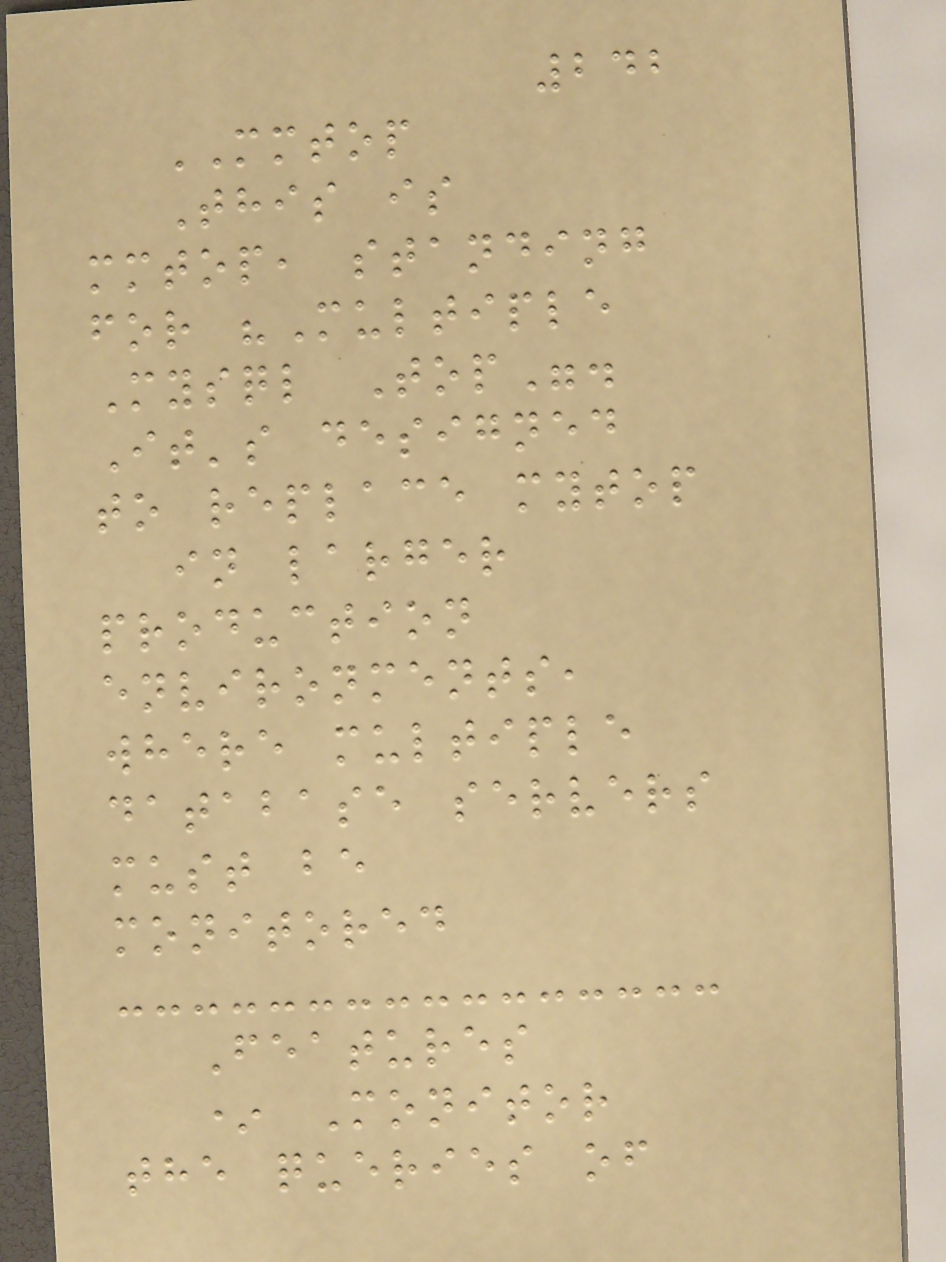242
MMTOP
This is
mmtop, standing
for "Multiple
Mysql Top".
It's designed
to replace mytop
in larger
production
environments,
where multiple
database servers
must be
monitored
Features
* Monitor
the queries of
